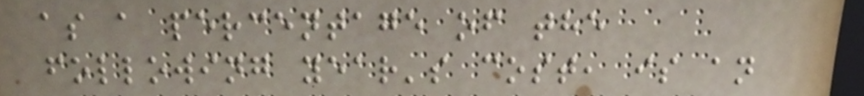as a percentage of the
following year's cost, is an
